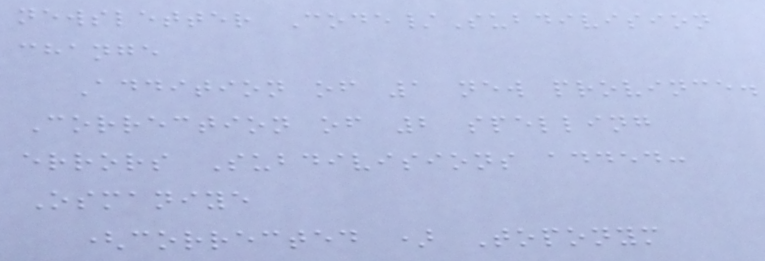newsletter Code/Subdivision
change
Addition of 1 new province.
Correction of 2 spelling
errors Subdivisions added:
Osmaniye
(corrected ) Toponym
